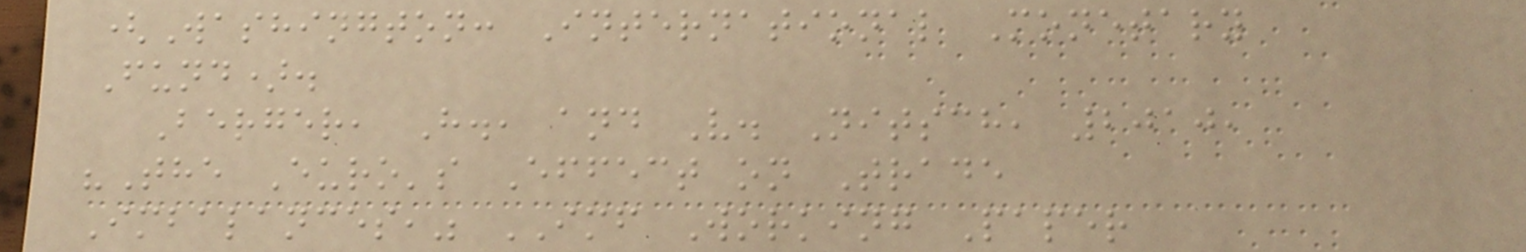(Washington: International Monetary
Fund).
Berger, H., and V. Nitsch, 2010,
"The Euro's Effect on Trade
Imbalances," IMF Working Paper
